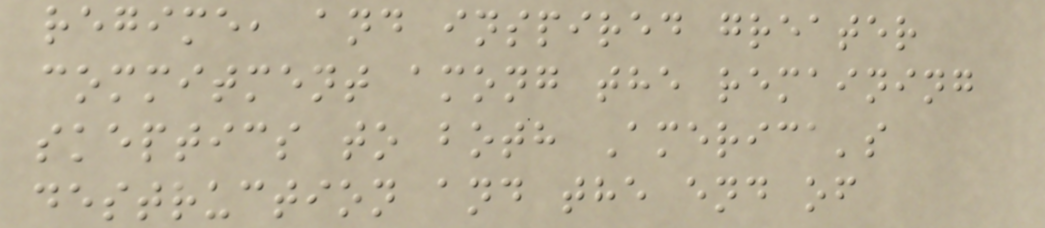regime, and inspired greater
commitment among the remaining
skeptics to both America's
destruction and the end of
